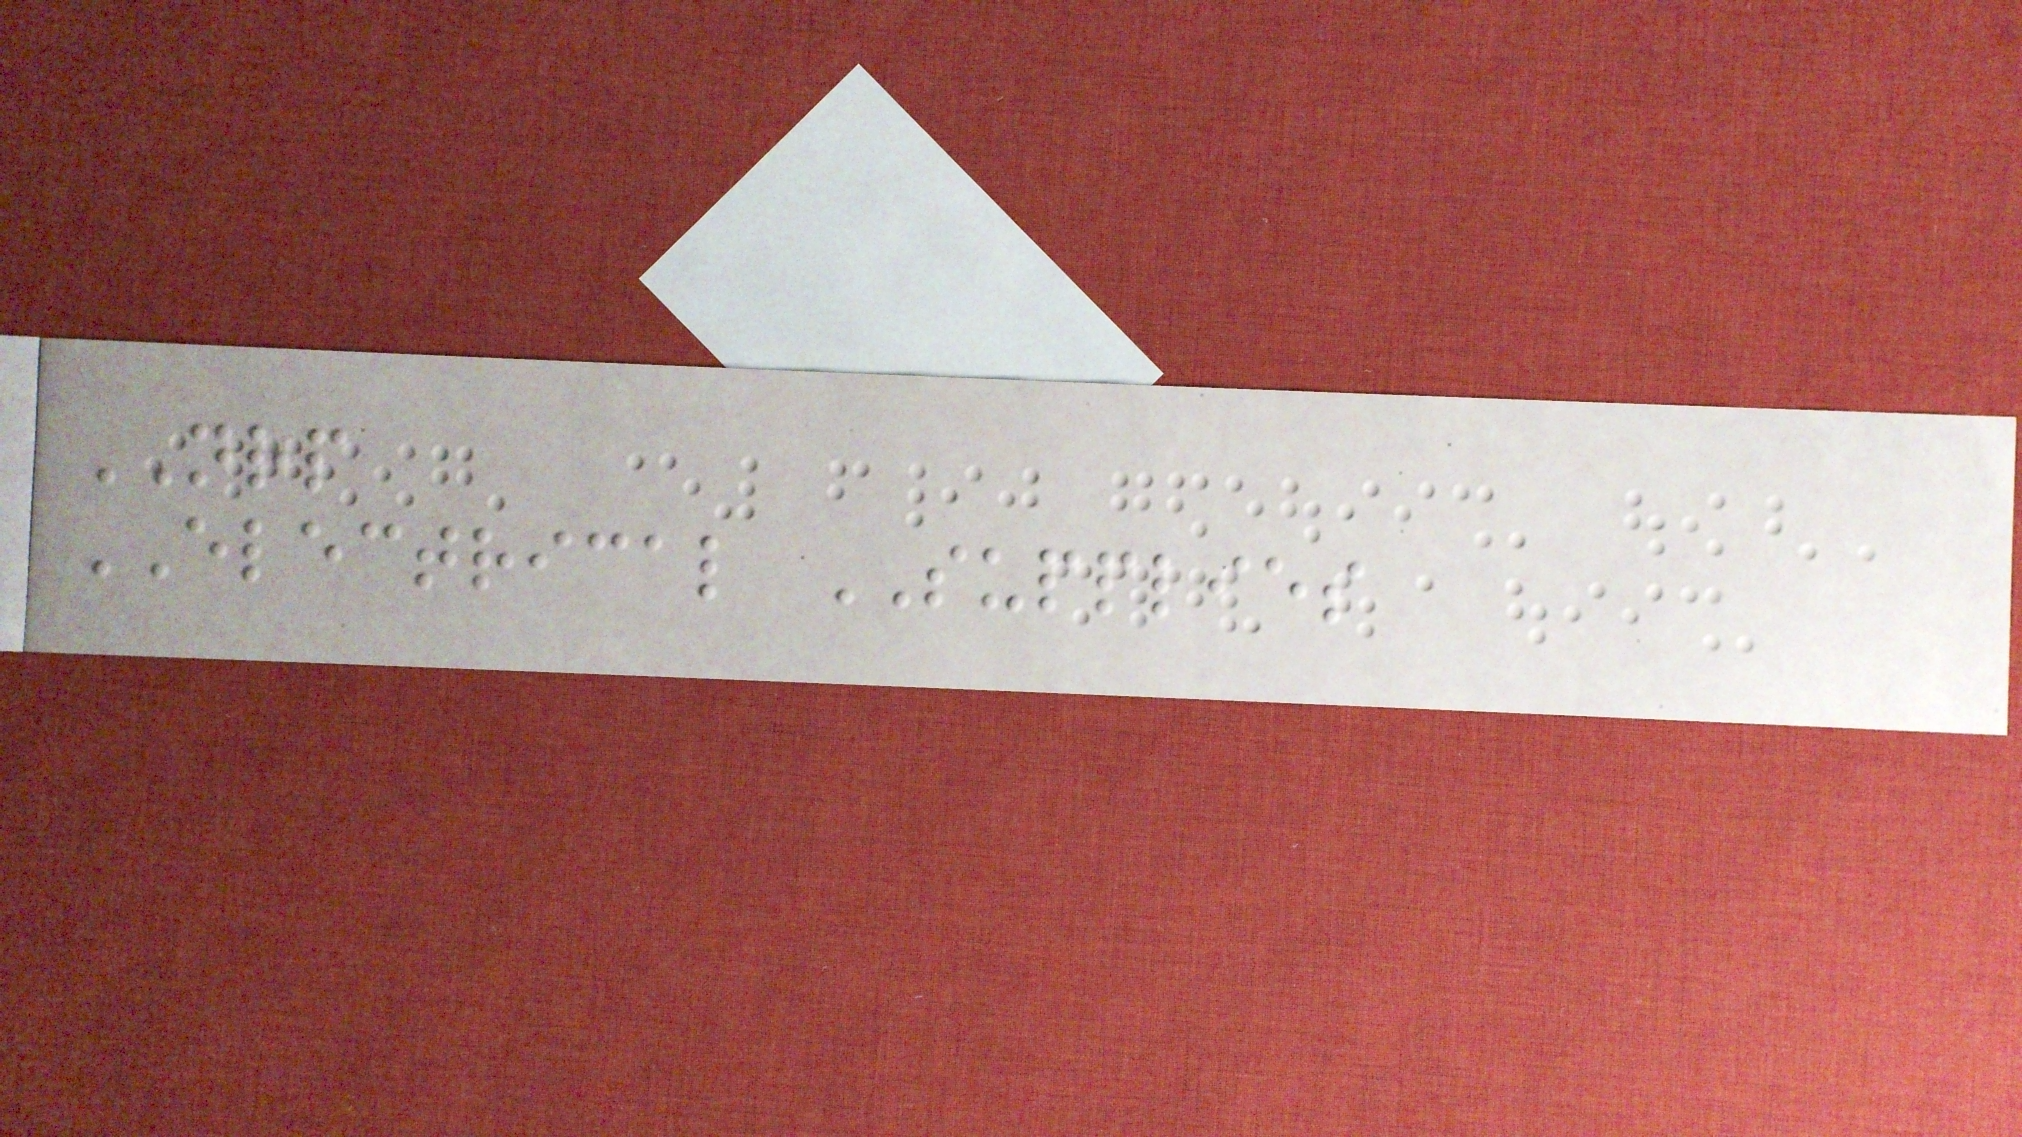NRP
ELECTRICAL SUPPLIES
